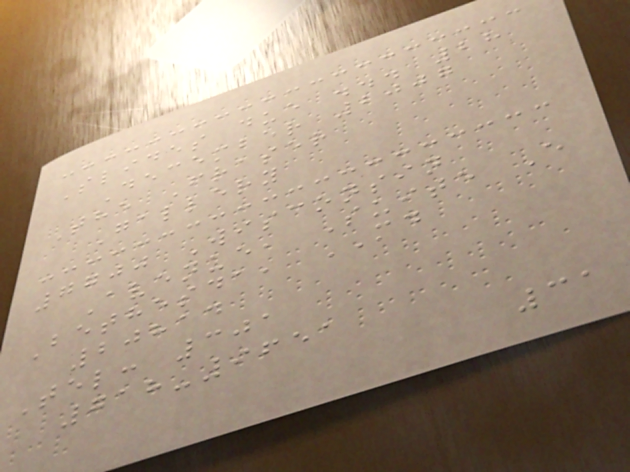Slides due ... 28
December 2007
The Fraser
Gallery
7700 Wisconsin
Avenue, Suite E
Bethesda, MD
20814
Tel: 301
718-9651
31
